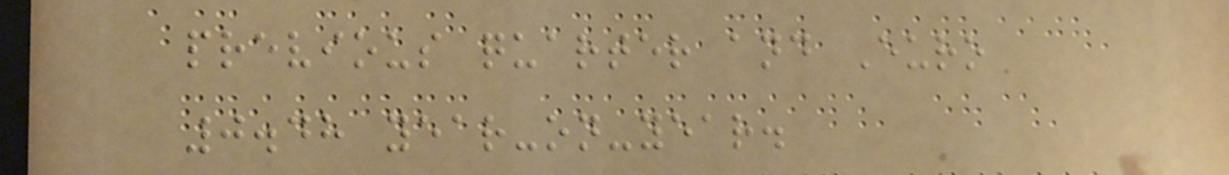previous quarter and Euro
0.48 year-on-year.
